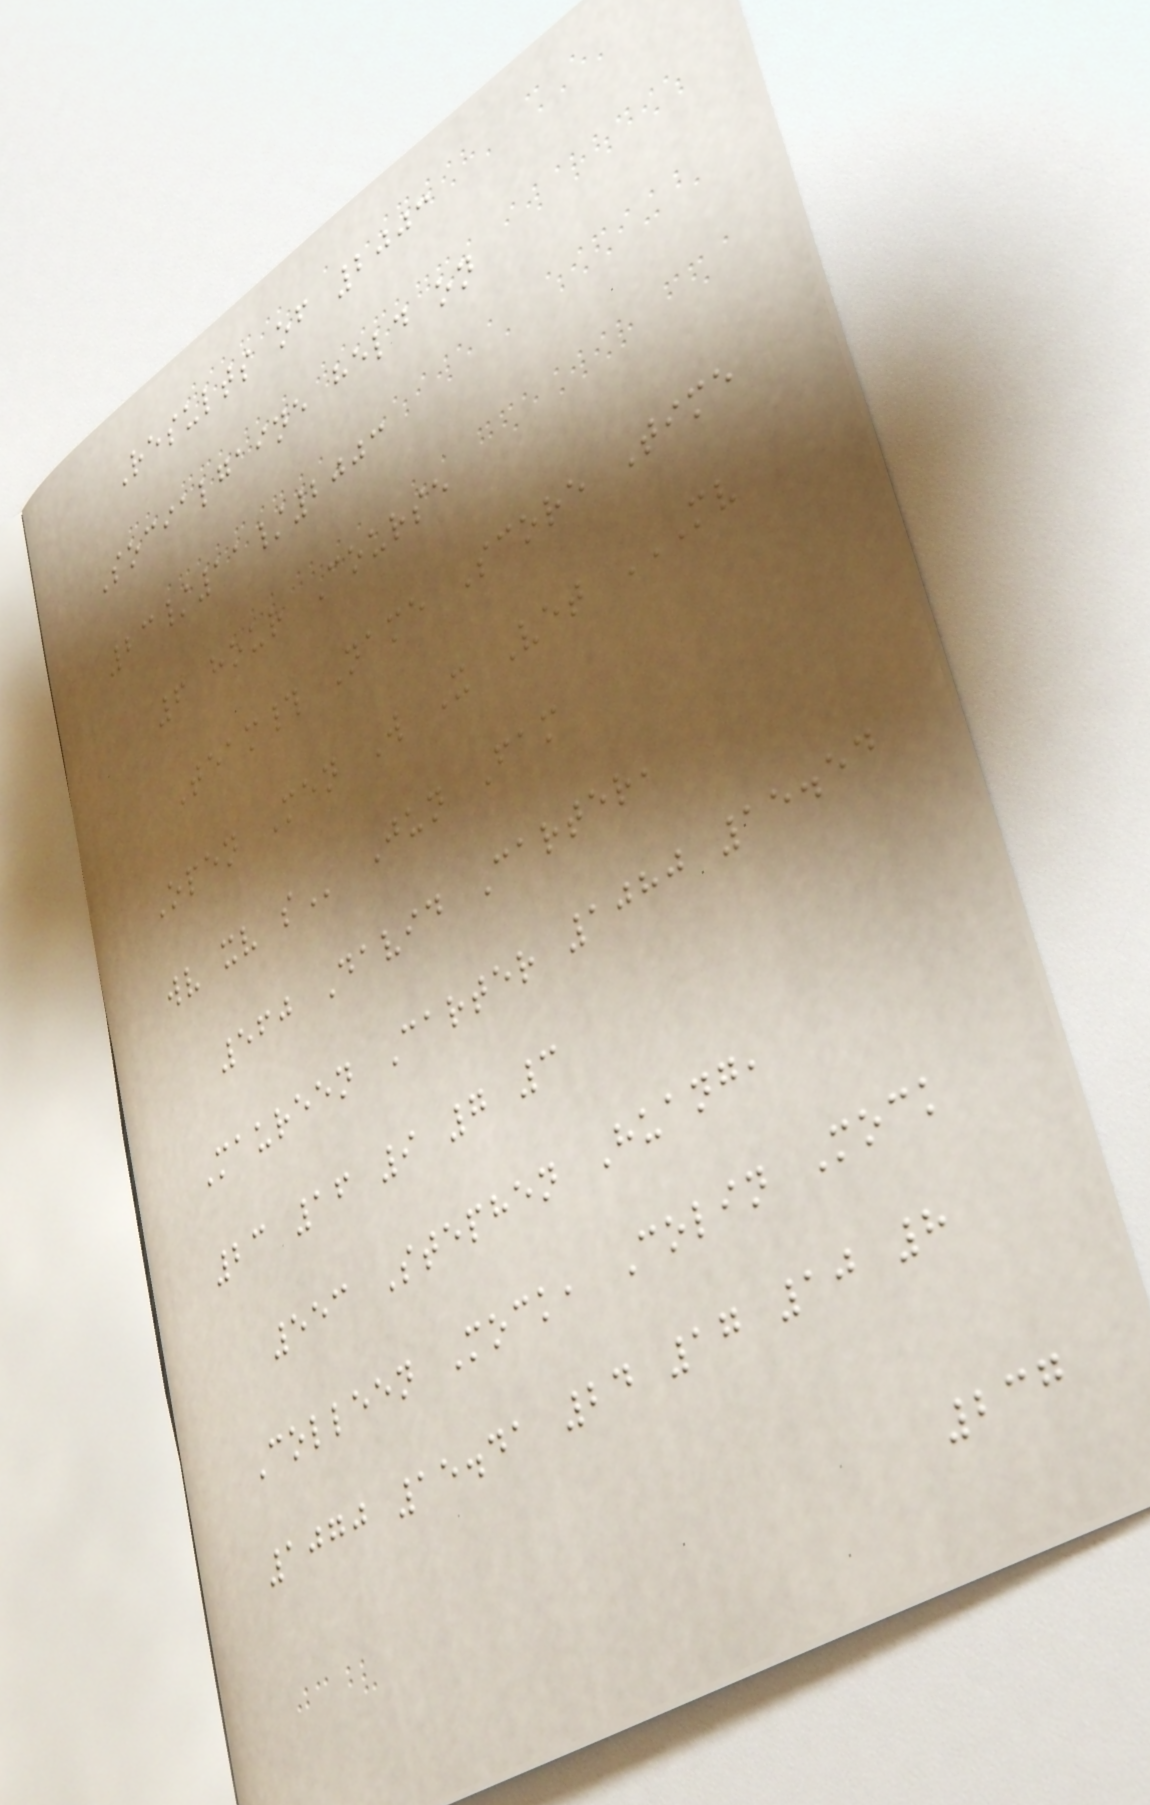Results of 2003
Socialgaine held on
23/11/2003
6 hour Course
Team# Name Score Time
Open Men W X Vet MV
WV XV S Jun Fam
560 David Carter,
Maureen Carter 1080 15.54
23 16 9 7 3
553 Stephen Huang,
Colleen Mock, Colin Mock
1070 15.41 24 17 10 8
237
